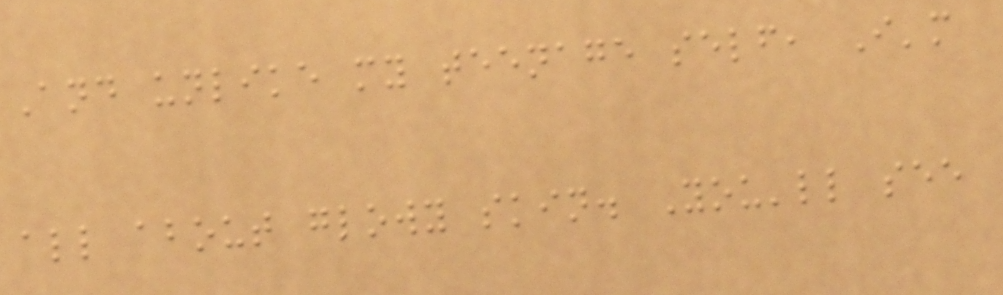And unlike my teenage self, I'm
all about glowy skin. You'll see
